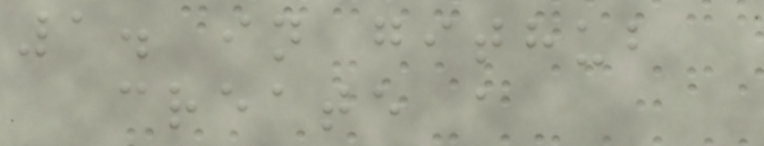1. in github
create a
